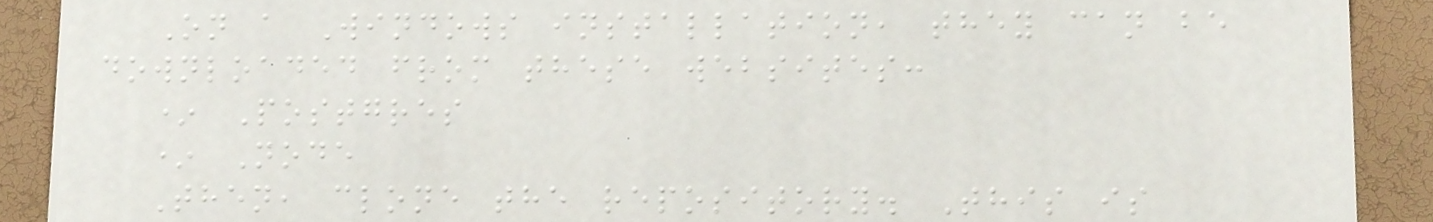On a Windows installation, they can be
downloaded from these websites:
* Postgres
* Node
Then, clone the repository. This is
